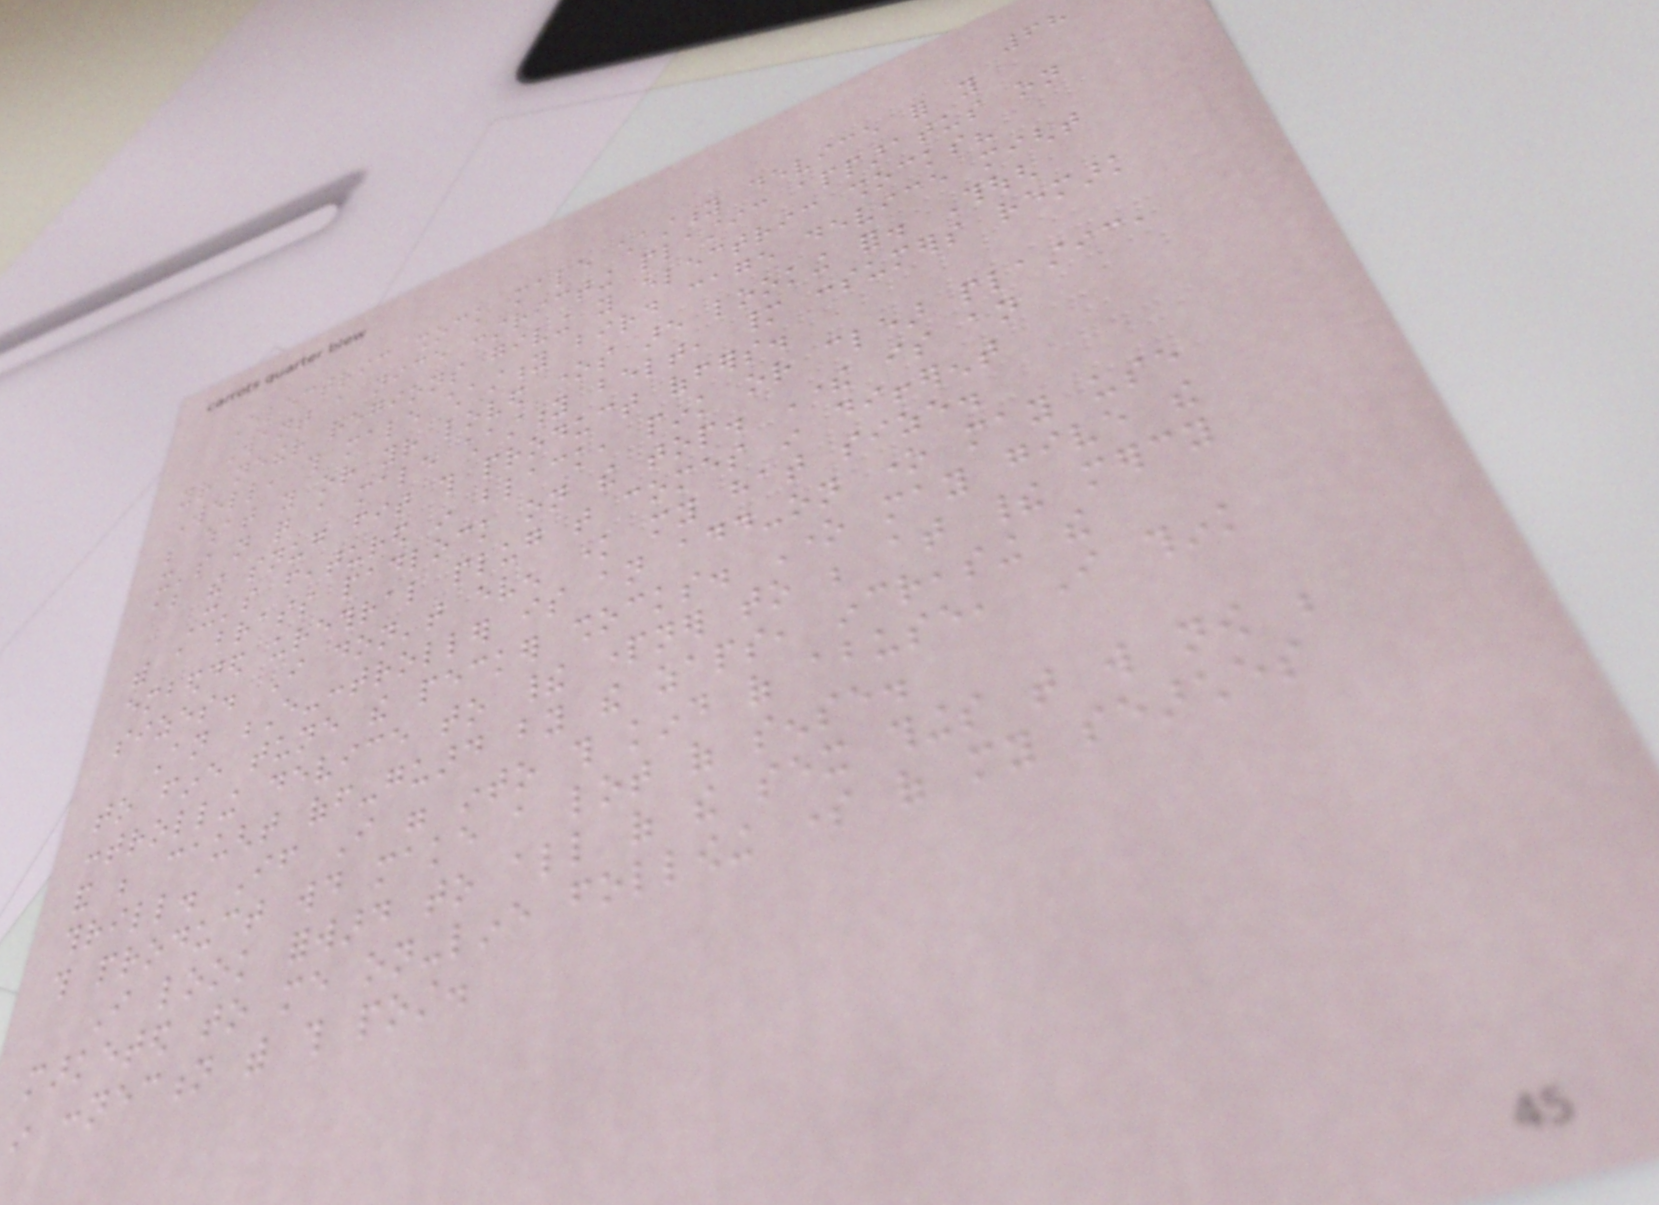68
Electric shock male chastity device for you
Want a nice constricting plastic apparatus on
your nether regions giving you electric shocks?
Well, this male chastity bird cage device might
be what you or your loved ones are looking for. Though
it's not quite a male chastity belt, many consumers remark
about the snug fit this product offers.
It's featured in black, pink or clear plastic,
with a brass padlock on the top. There is an
embedded urethral plug that comes in different
sizes. I don't even know my hat size.
An E-controller is an add-on one may use
to fine tune the pecker shocks. One may give the
controlling device to their partner to be at their mercy
and be caught off-guard by the zaps, increasing the
thrill. If I were into this kind of abuse, I think
this product would make a lot of sense.
I look forward to all of the sex things that will now be
marketed to me on-line following some of my searches
in connection with this post.
